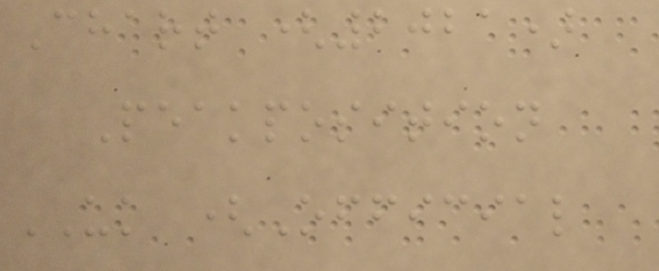Chart (2021)
Peakposition
UK (Official
